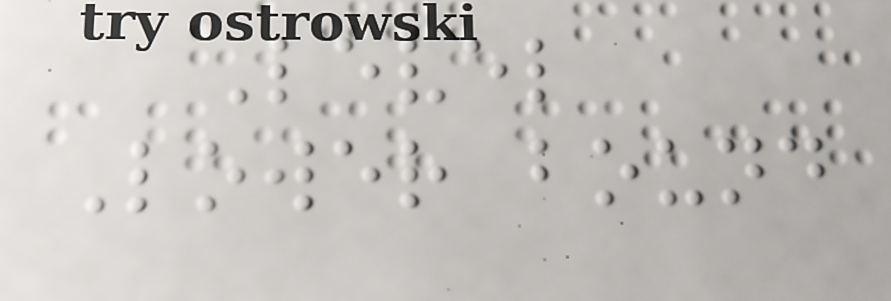Level
Lower bound
